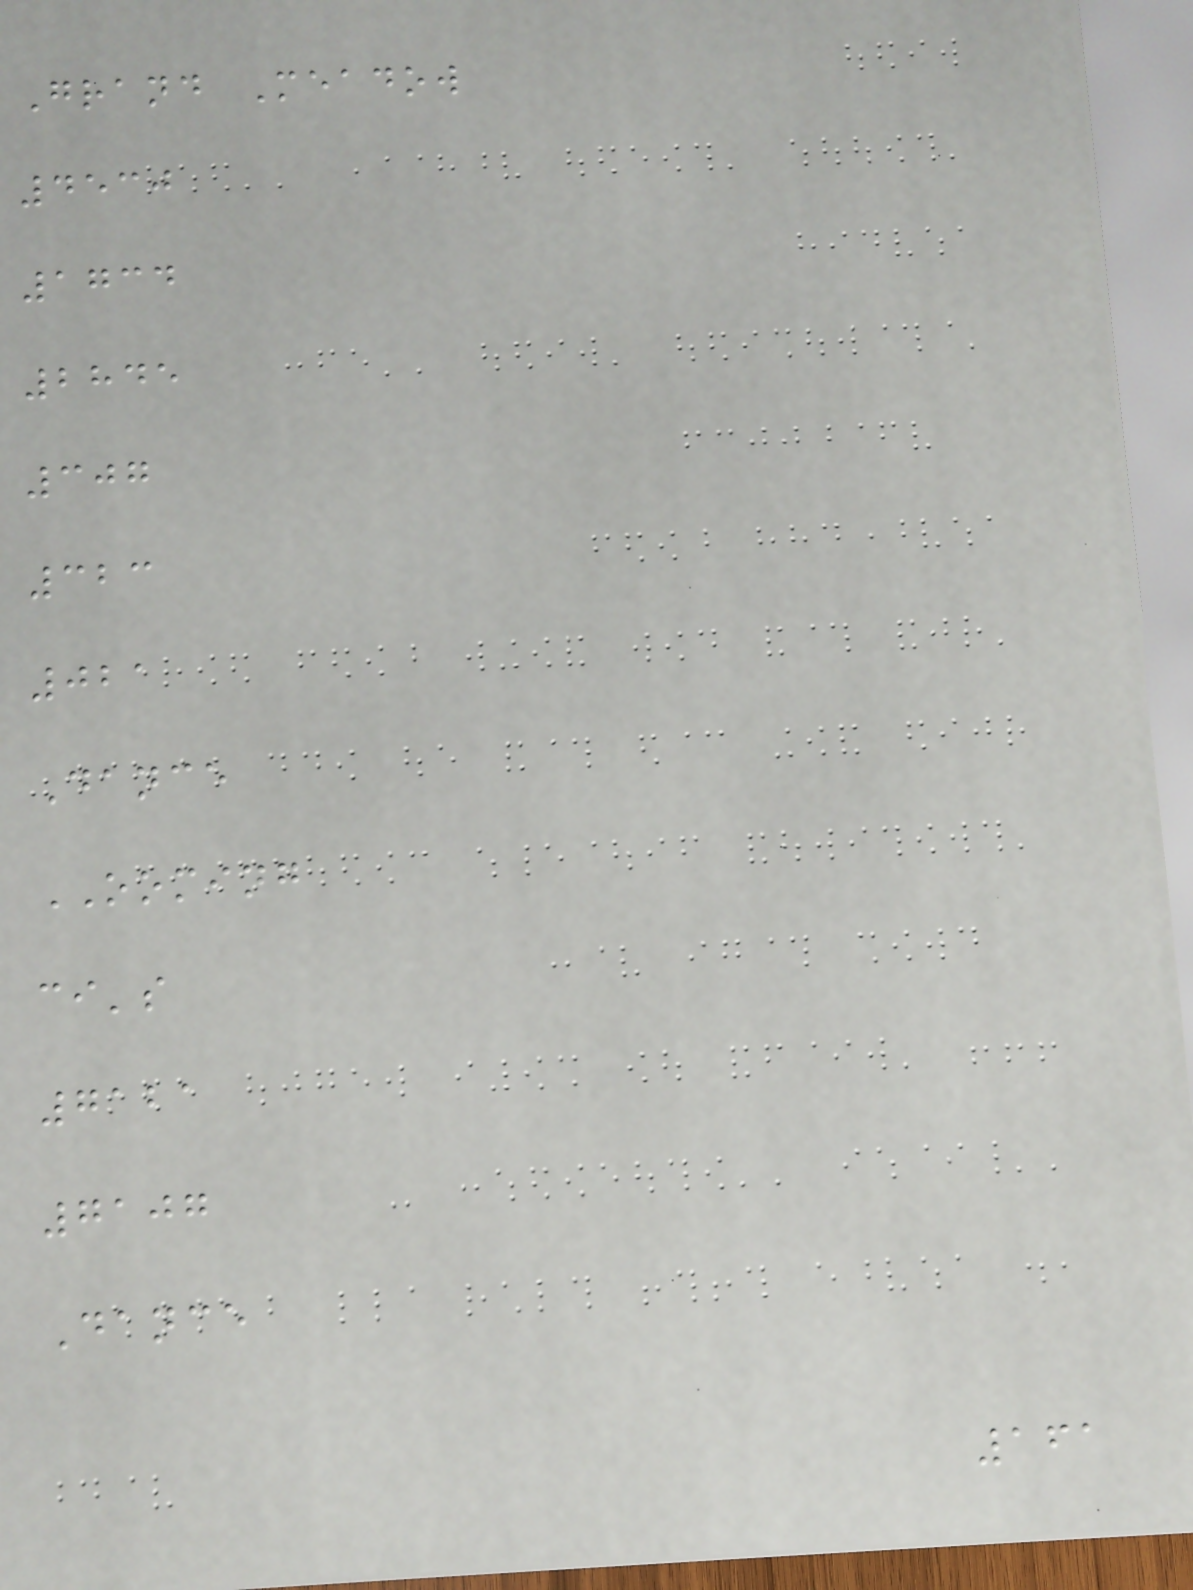Grand Meadow
4530
1734
2845
307
323
021
Dance
OOMING
ci's
7121
7107
Dance
161
